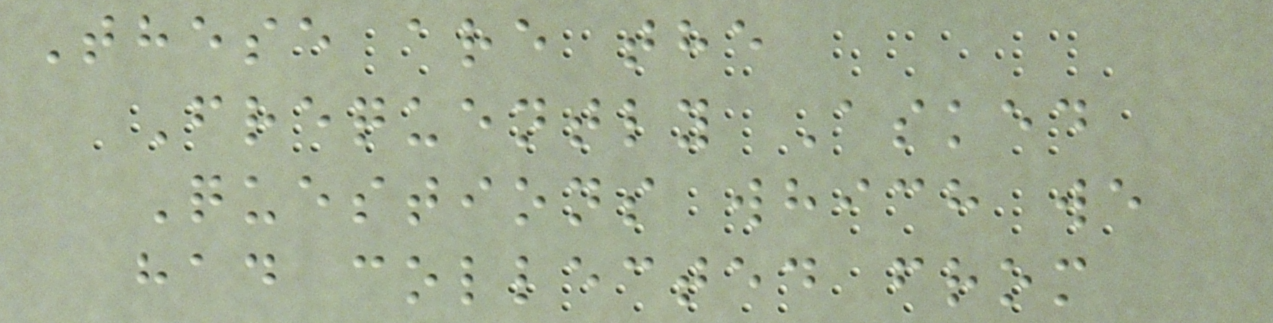These are the
Frequently Asked
Questions which we
had collected from
